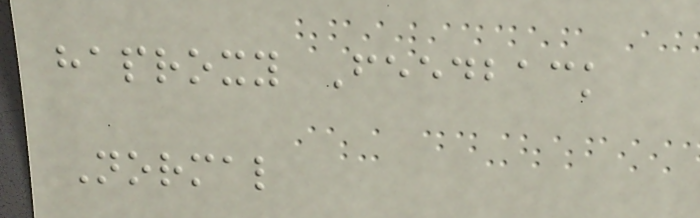haproxy Feedback
Normal
